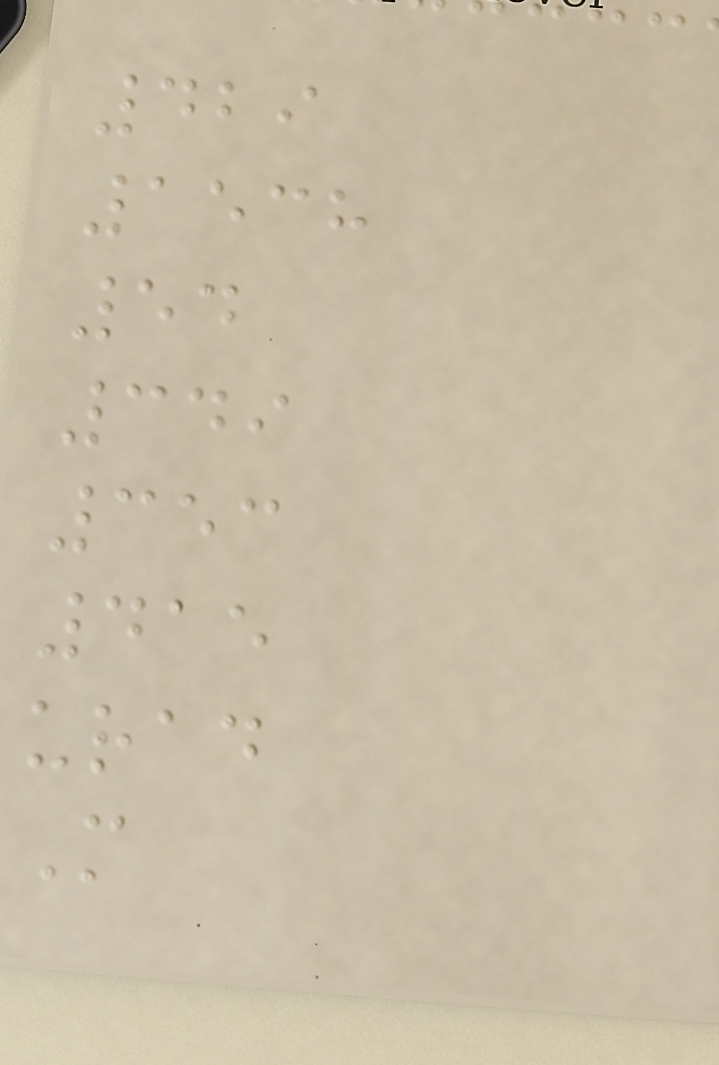429
1538
54
349
353
415
urad
M
